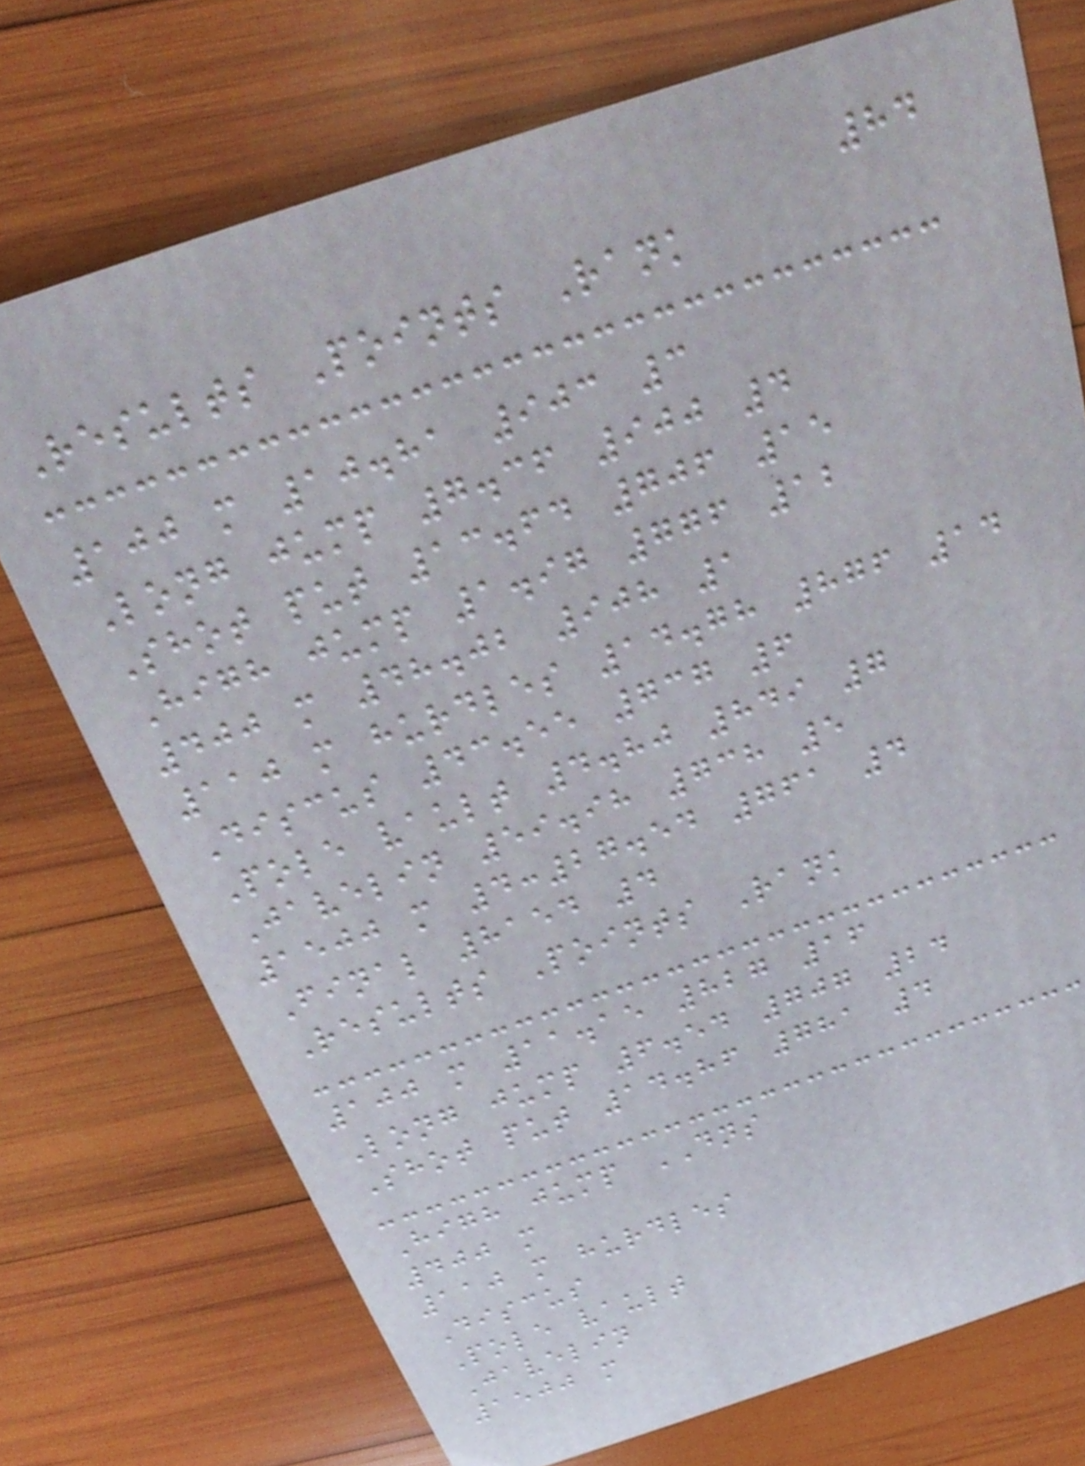84
Results Points Rank
100 m 10.81 903 3
Long jump 7.36 900 4
Shot put 13.64 706 15
High jump 1.97 776 12
400 m 48.02 908 1
110 m hurdles 14.78 876 14
Discus 43.55 737 6
Pole vault 4.80 849 7
Javelin 59.98 738 5
1500 m 4:27.54 761 4
Final 8154 4
Results Points Rank
100 m 11.15 827 16
Long jump 6.54 707 24
Shot put 14.86 781 4
High jump DNS
400 m
110 m hurdles
Discus
Pole vault
Javelin
1500 m
